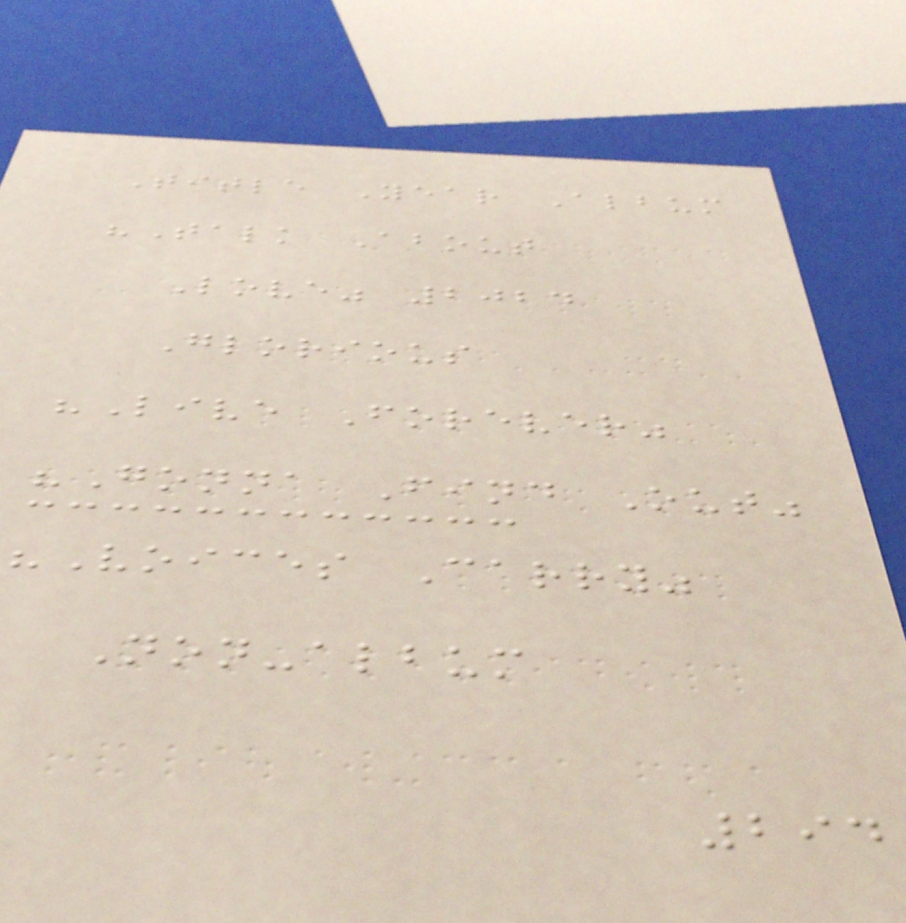Title Year Album
"Talk About
Love" 2024
Glorious
"Live Forever"
"Gonna Find Out"
"Voices Carry"
Non-album
294
